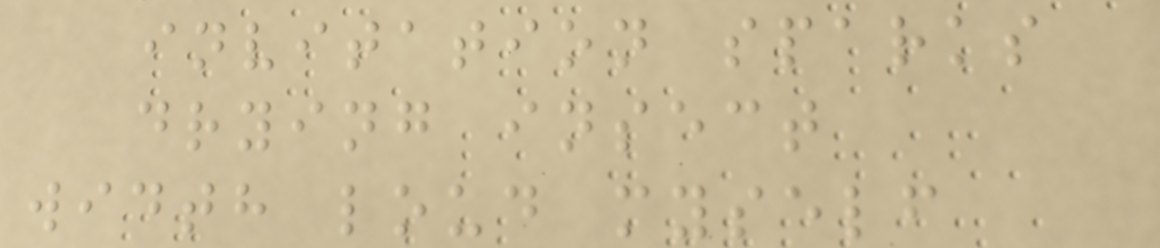invitation sparks
drying insect
width loud myself
